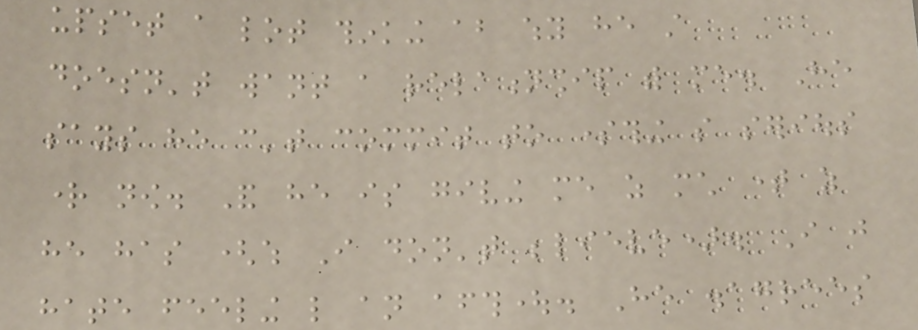upset a lot thinking about why he still
doesn't want a relationship with me. He
says he can't commit to something so serious
right now. And he is giving me as much time as
he has (which I don't believe). I just
hate feeling like an afterthought. He disagrees
